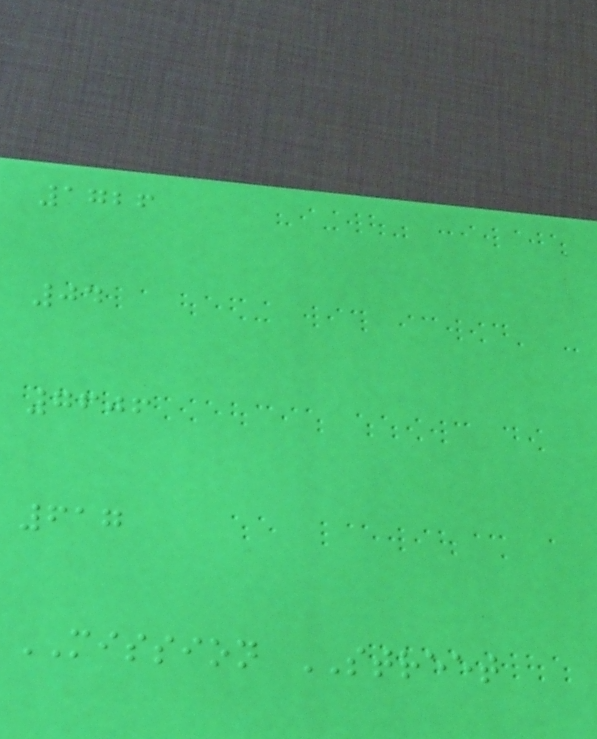1726
04
7606
617
MISSION STREET
